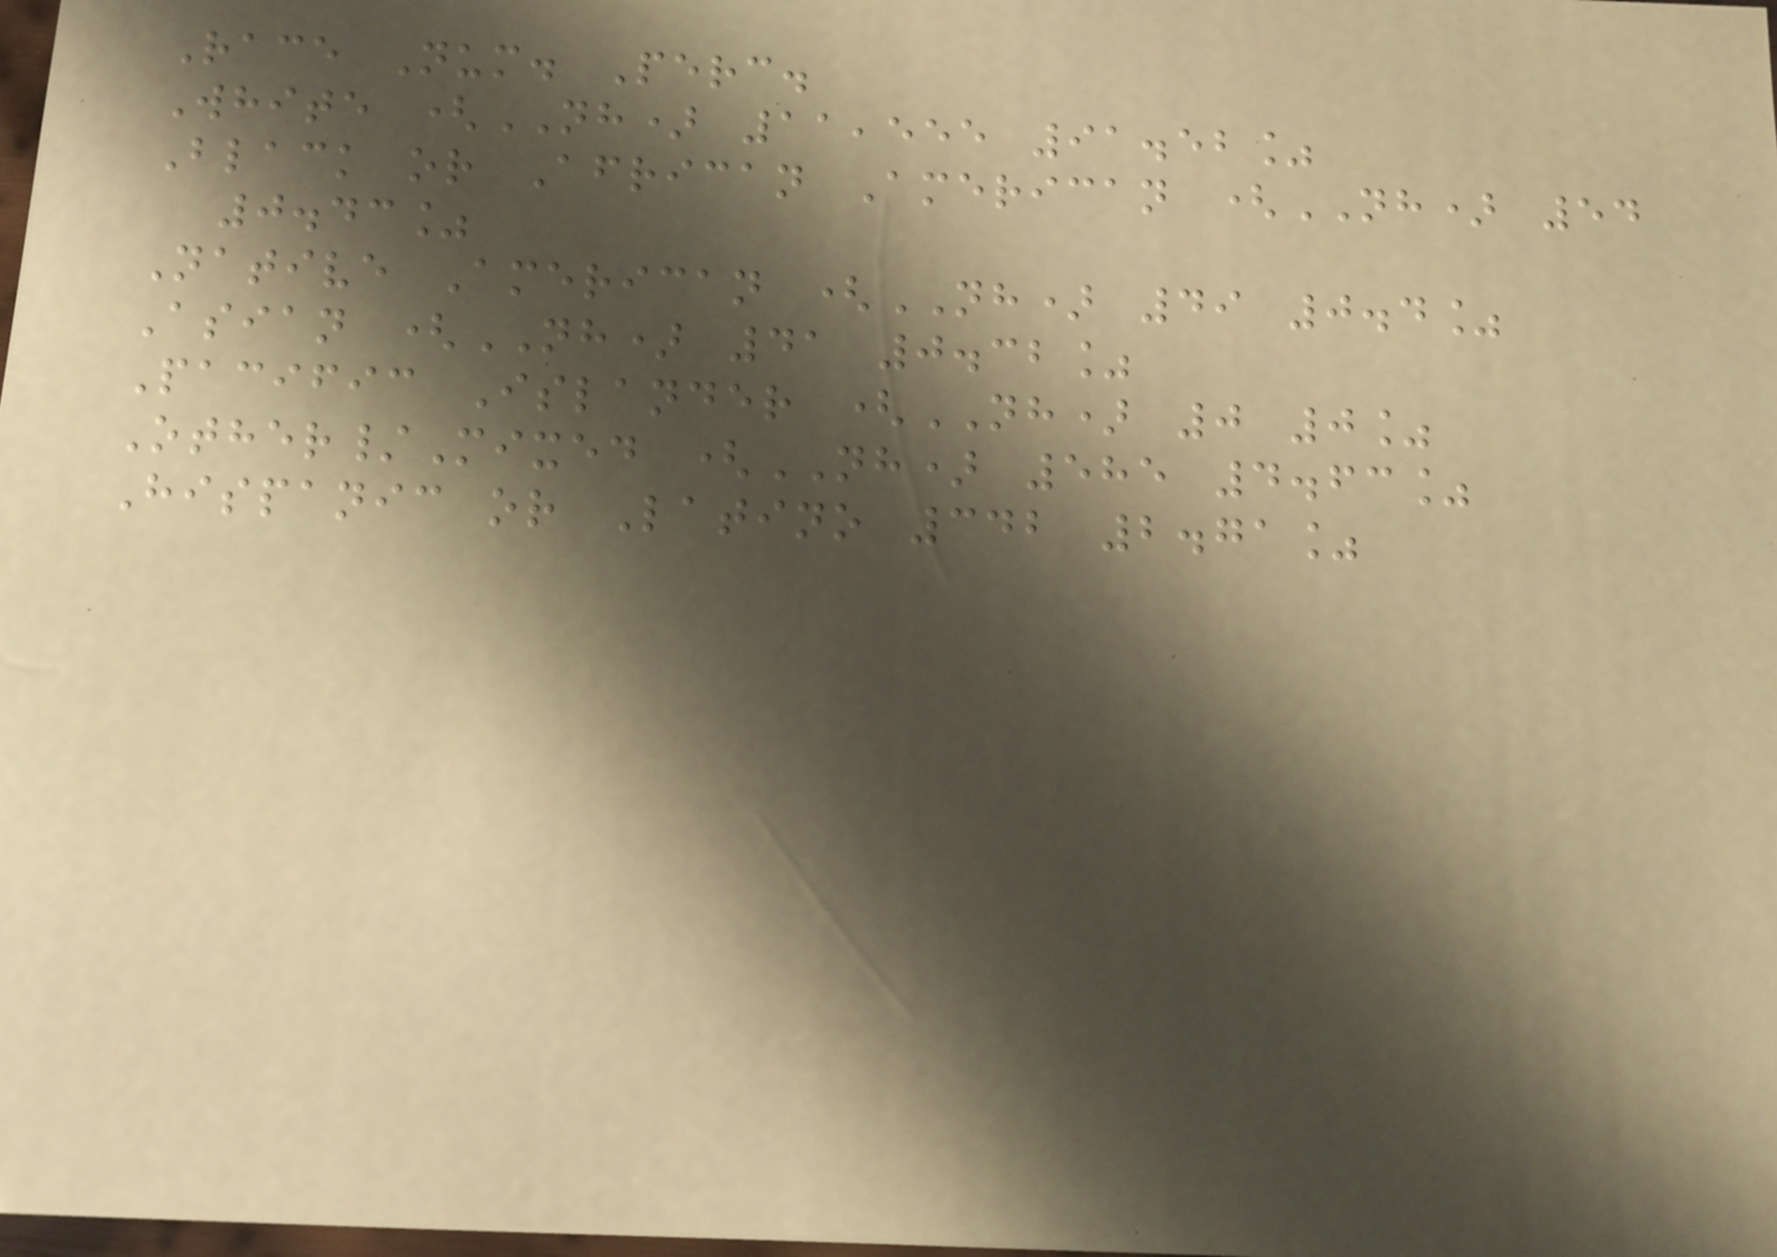Race Num. Perc.
White (NH) 11,555 91.52%
Black or African American (NH) 54
0.43%
Native American (NH) 49 0.4%
Asian (NH) 41 0.32%
Pacific Islander (NH) 0 0%
Other/Mixed (NH) 585 4.63%
Hispanic or Latino 342 2.71%
